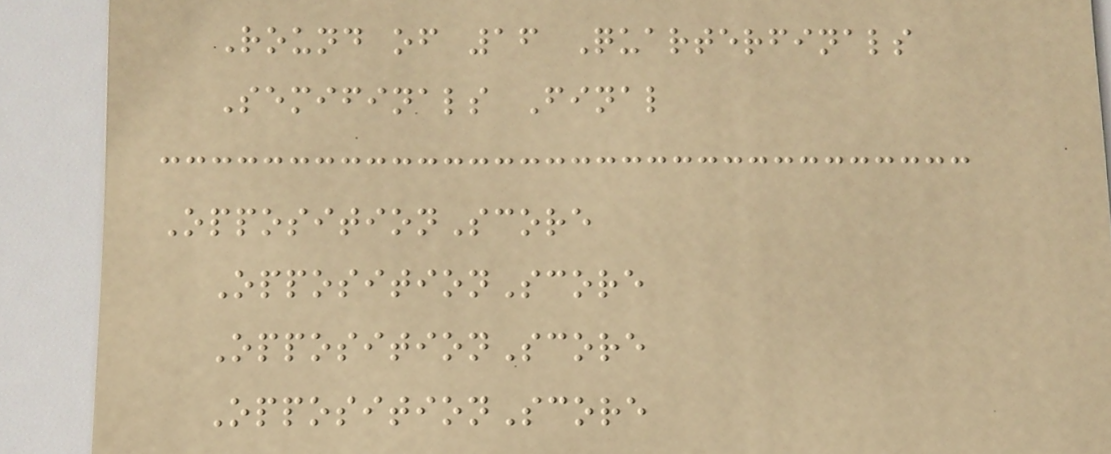Round of 16 Quarterfinals
Semifinals Final
OppositionScore
OppositionScore
OppositionScore
OppositionScore
